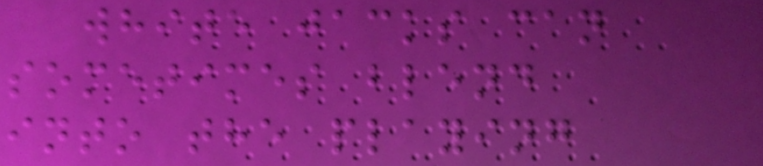white jacks can
sometimes blend
into the playing
